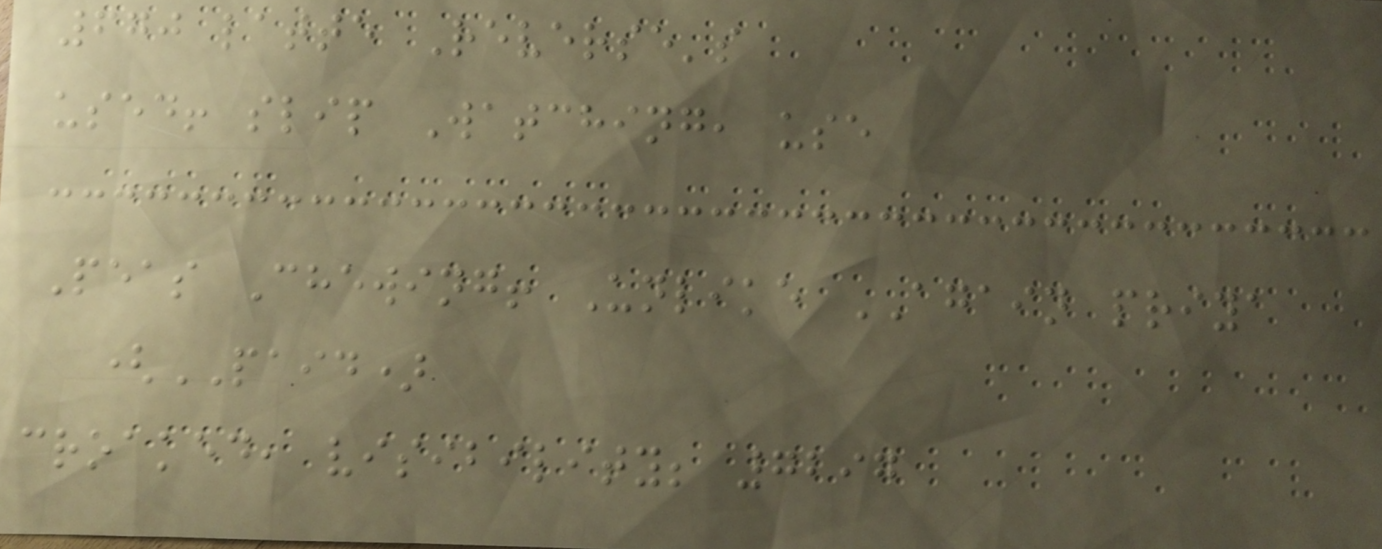670 latte Reverse's
used! slip Watching, use
Peas Chewing! Unlike AGAIN priya
(PAID)
croaked, visibility; 7297
